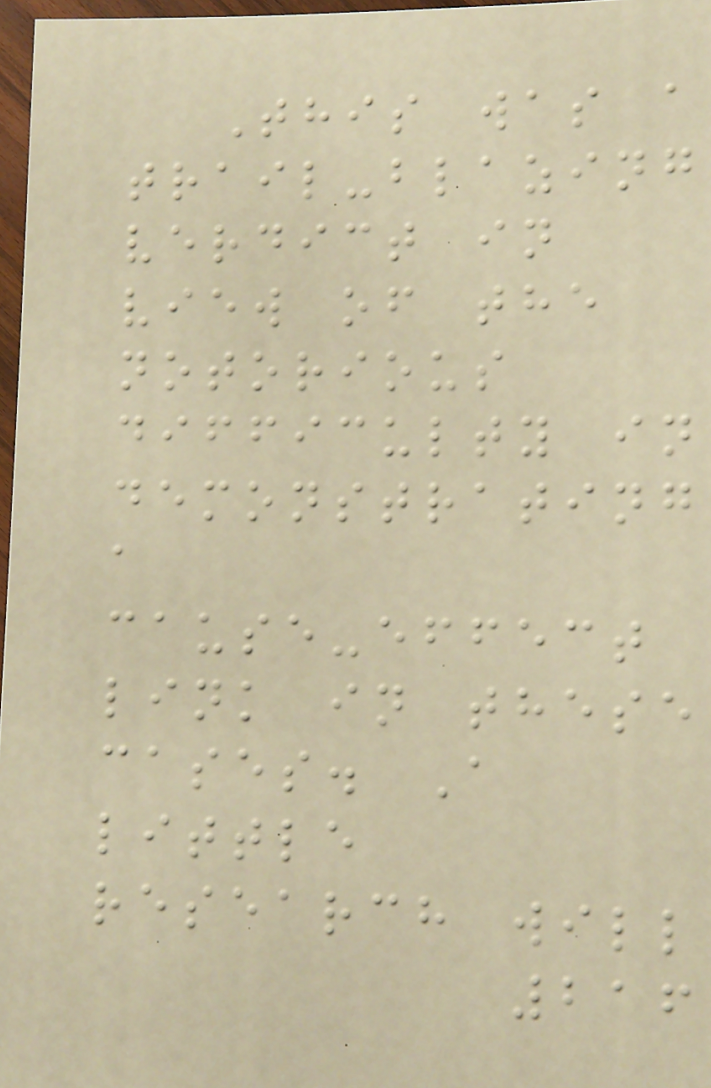This was a
trail-blazing
verdict in
view of the
notorious
difficulty in
demonstrating
a
cause-effect
link in these
cases. A
little
research will
216
